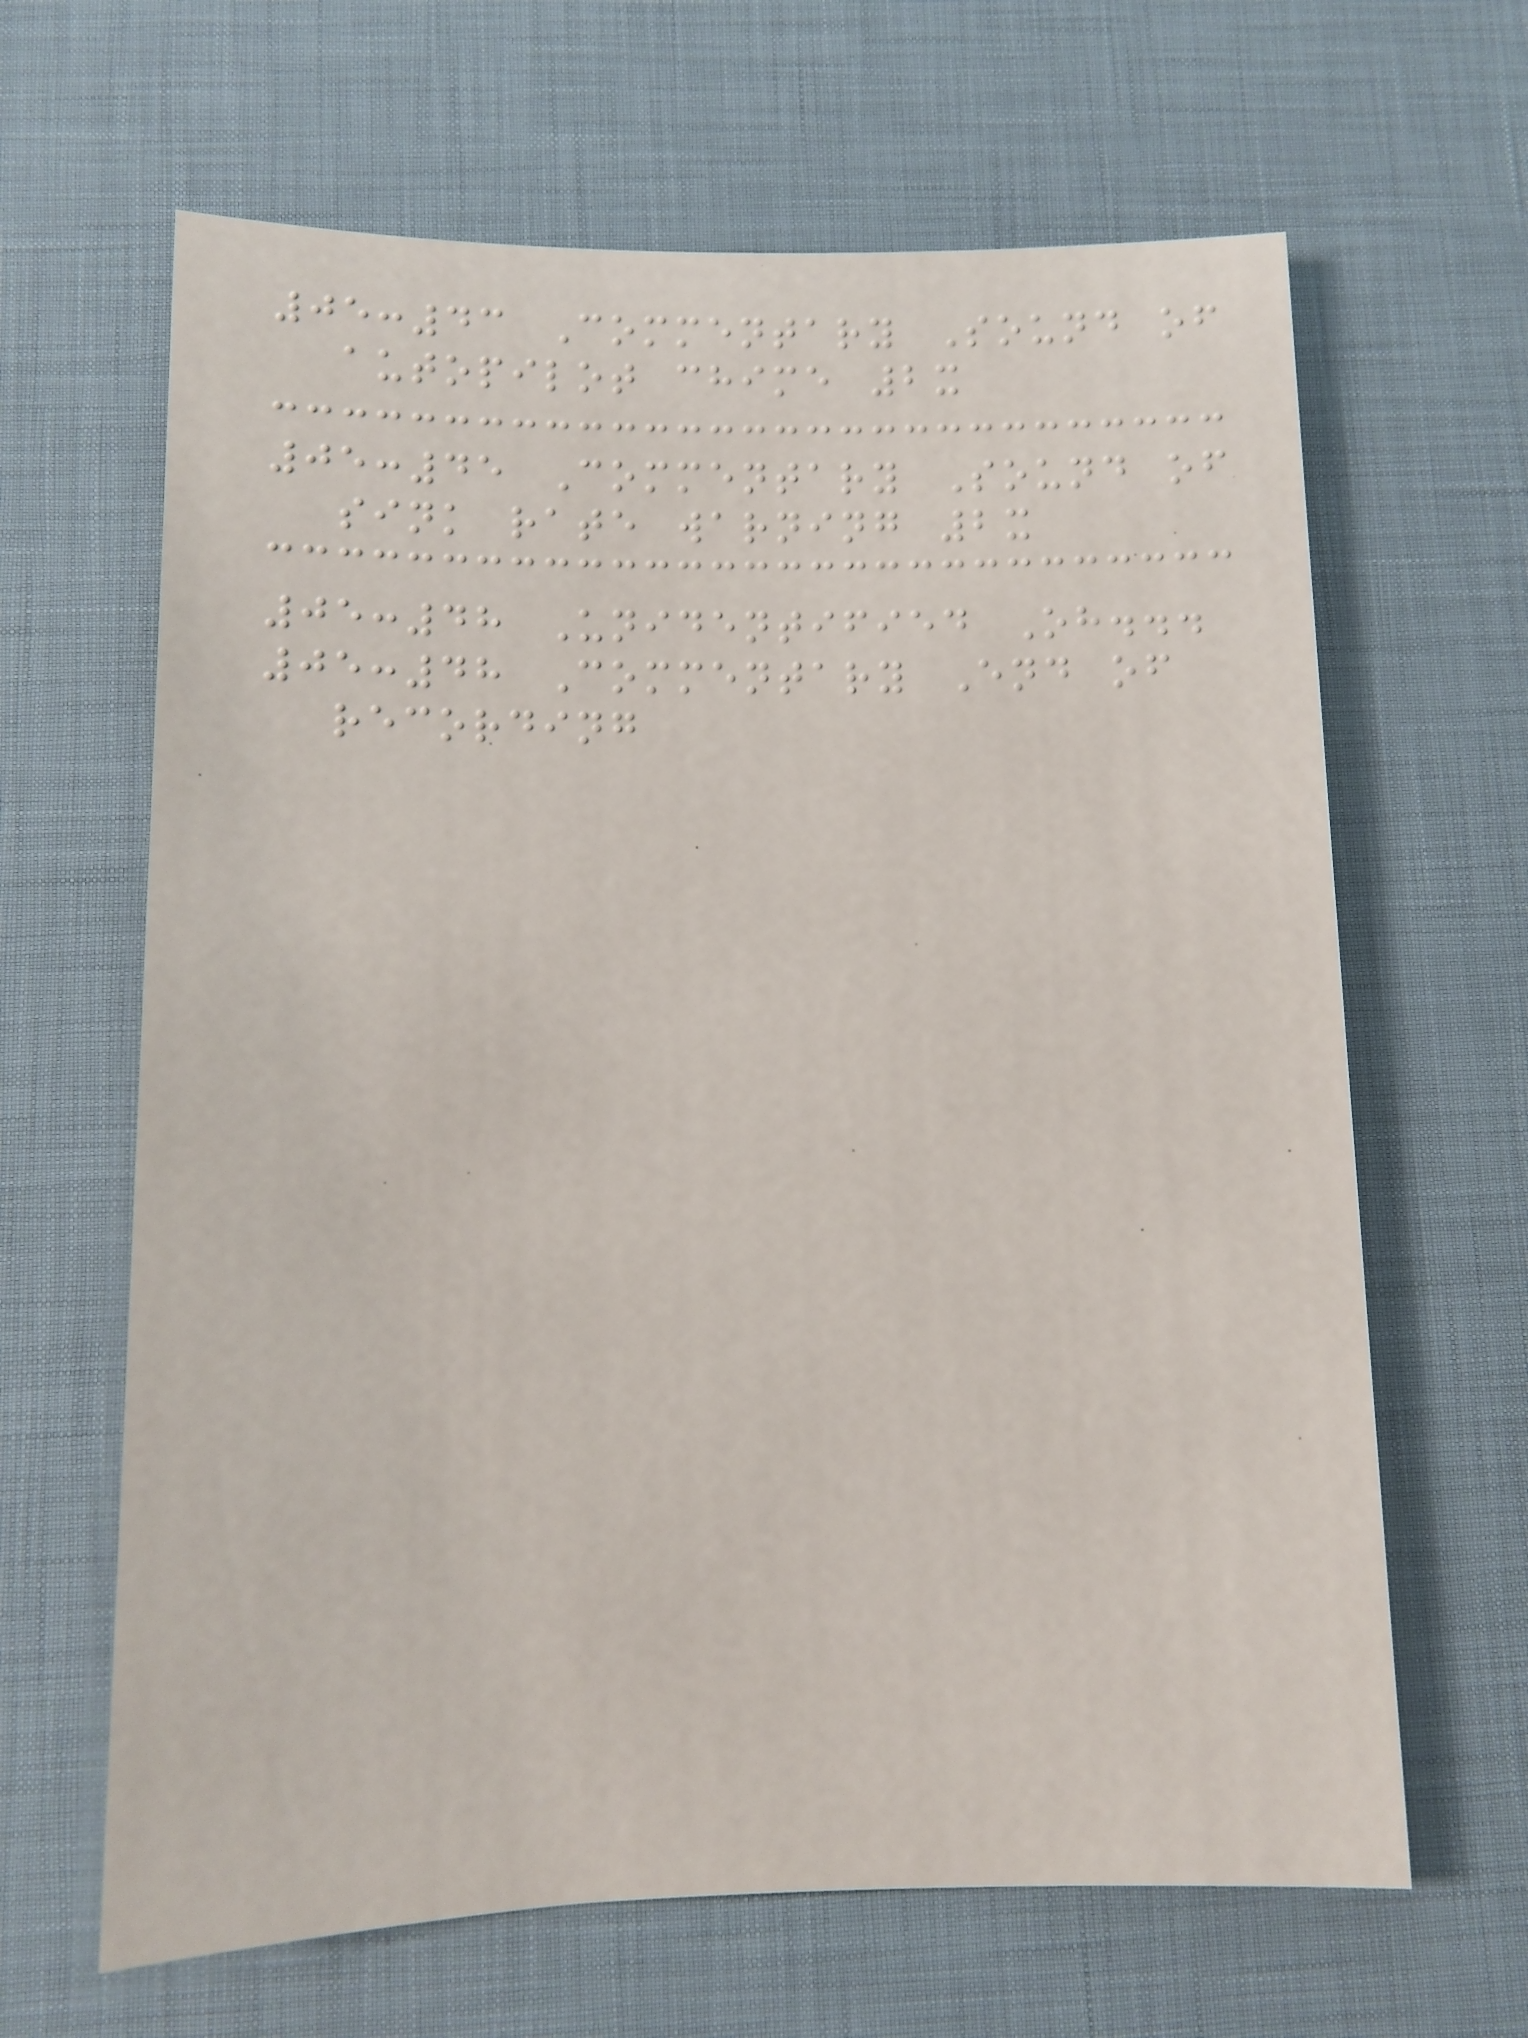05:43 Commentary Sound of
autopilot chime 2x
05:45 Commentary Sound of
sink rate warning 2x
05:48 Unidentified Oh...
05:48 Commentary End of
recording
